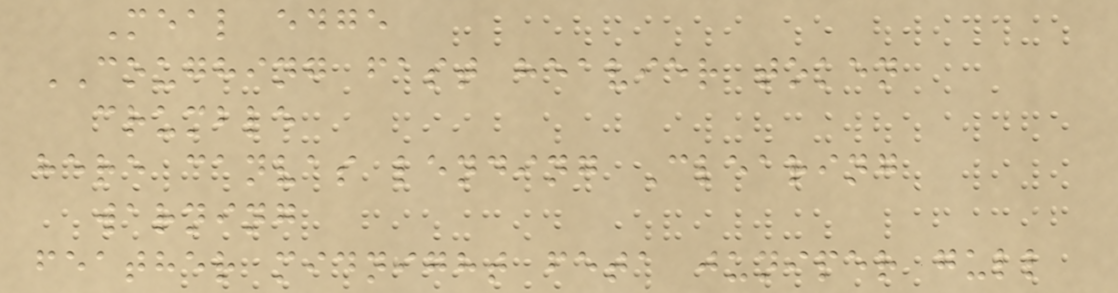Meal edge
COUGHING fast heavier token
crumble
here canvas lending Clearing
warning
feather midnight feta juniper gull
